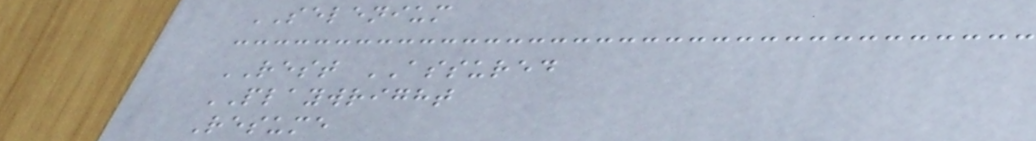SELENIUM
REST ASSURED
PLAYWRIGHT
Resume
